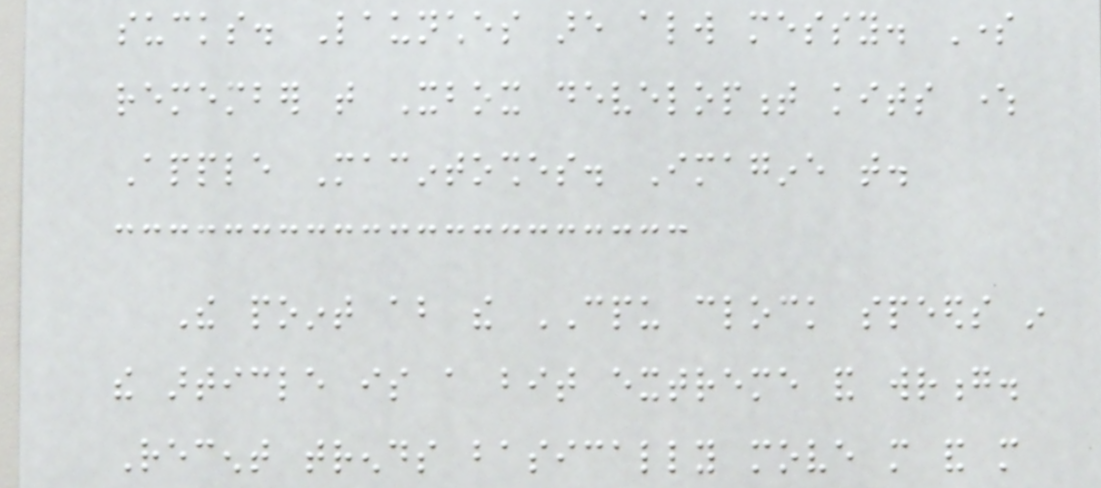sucks. Launches are always messy. Some
remember that Xbox development kits where
Apple Macintoshes. Imagine that.
The point about the CPU clock speeds in
the article is a bit extreme and wrong.
Recent trends basically move more and more
